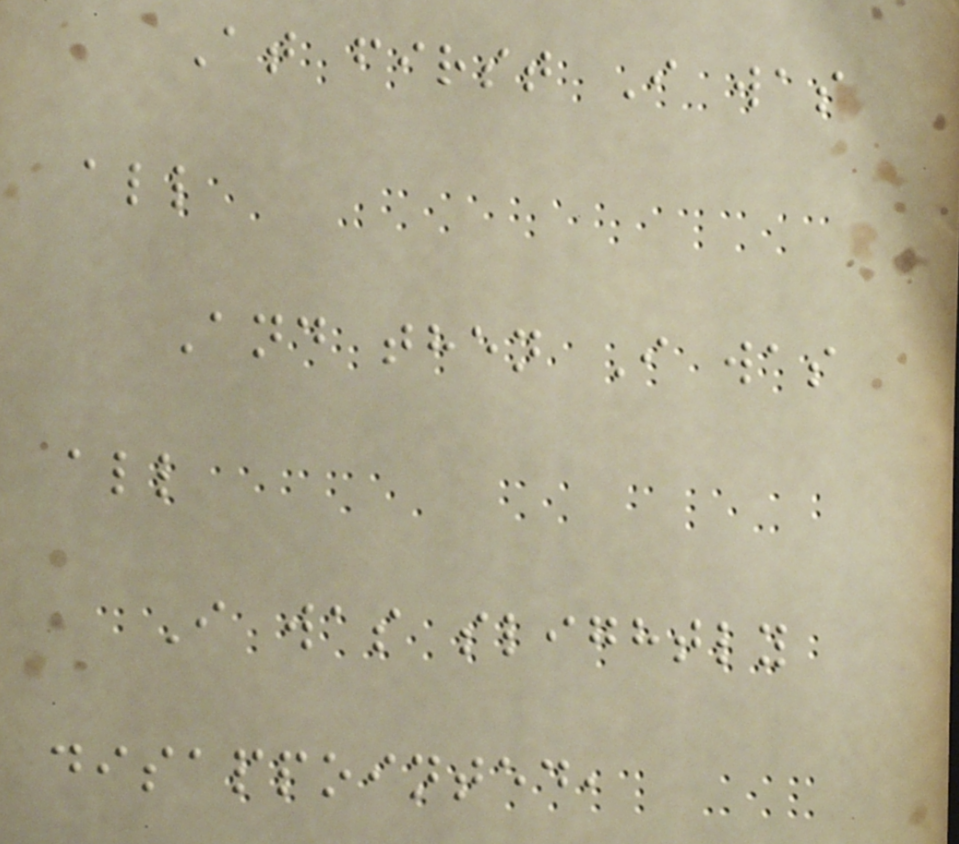At first I was
all
And then I was
all
I was slightly
disappointed,
